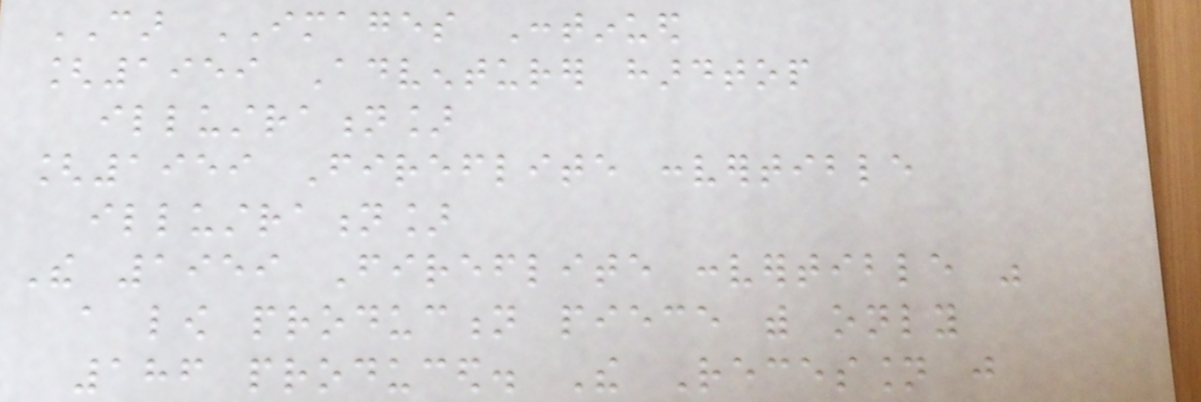CAR IMAGES Continued
[1959 Adventurer hardtop
illustration]
[1959 Fireflite convertible
illustration]
The 1959 Fireflite convertible was
a low production piece with only
186 produced. The Recession just
